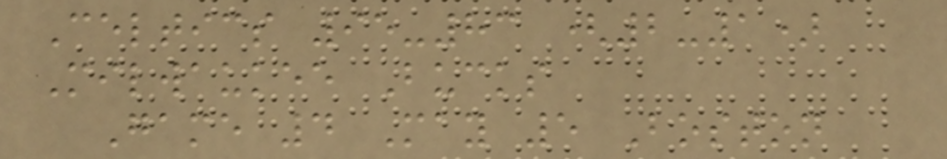Celtics 95-83 (2-1)
Milwaukee Bucks
Game 4 May 5 Boston
